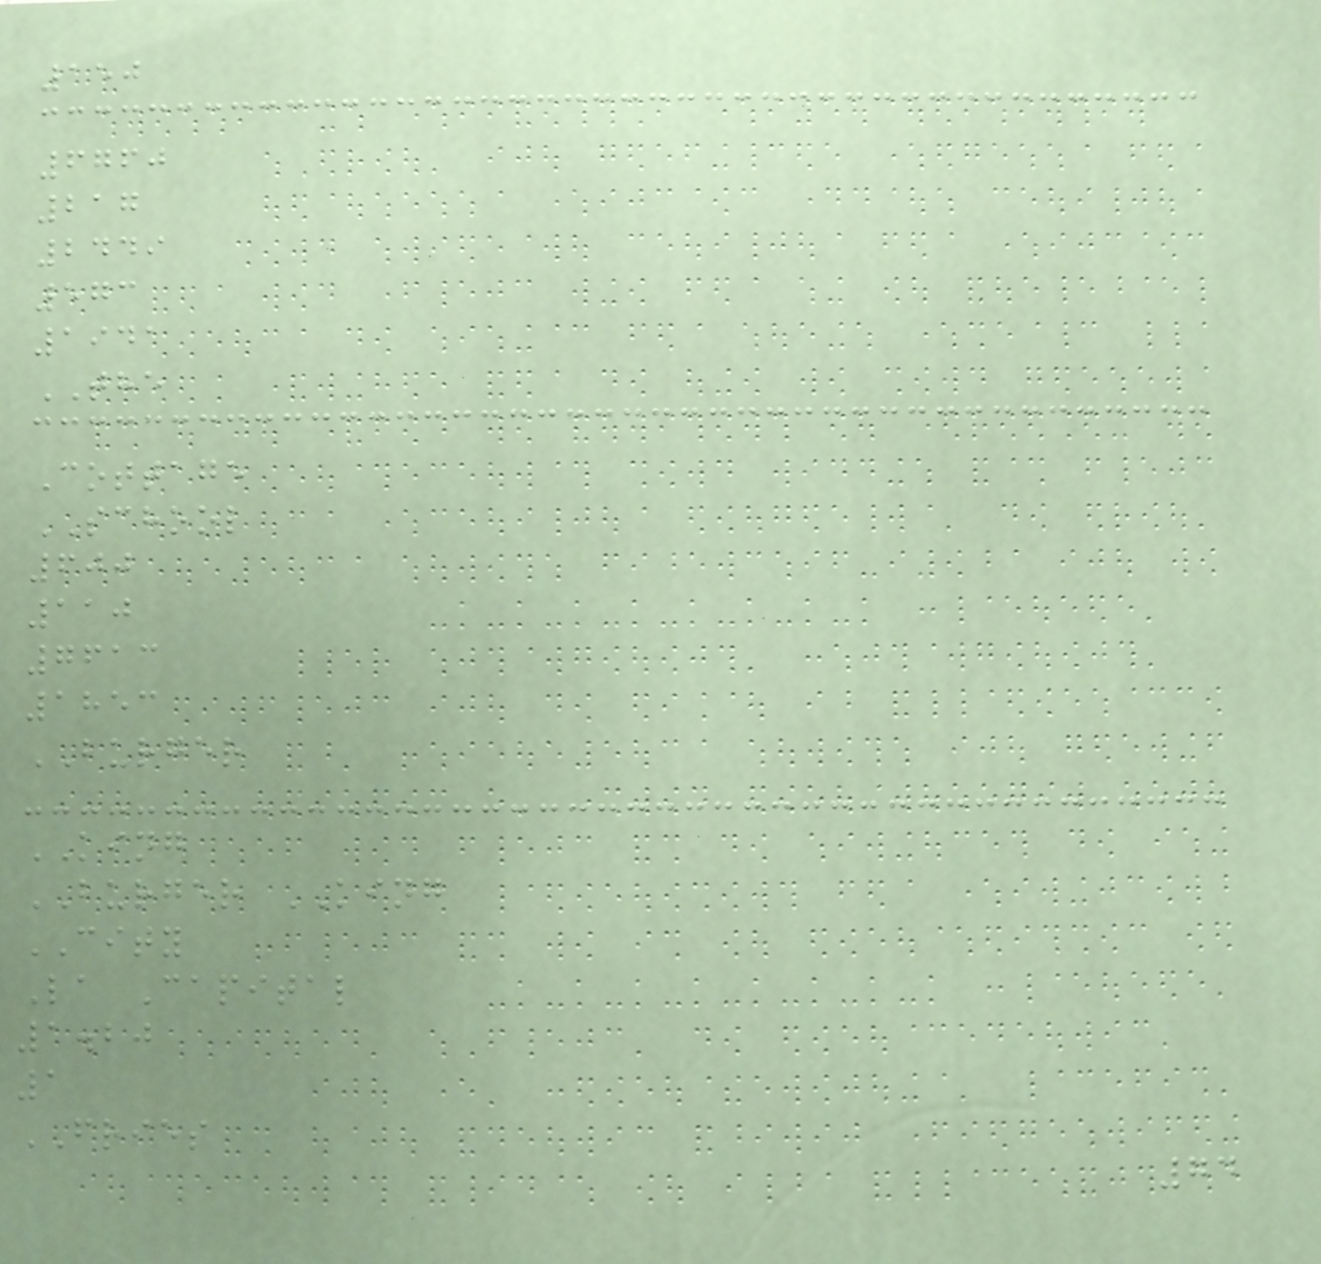150
6760
217
2449
573
1941
THE
Cottage
SCHOOL
600
110
7613
1853
BURGER
KING
BURGER KING
CITY
La Capital
1.20
1
FRIES
74
